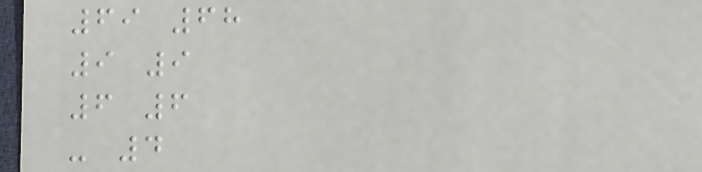69 68
9 9
6 6
- 4
